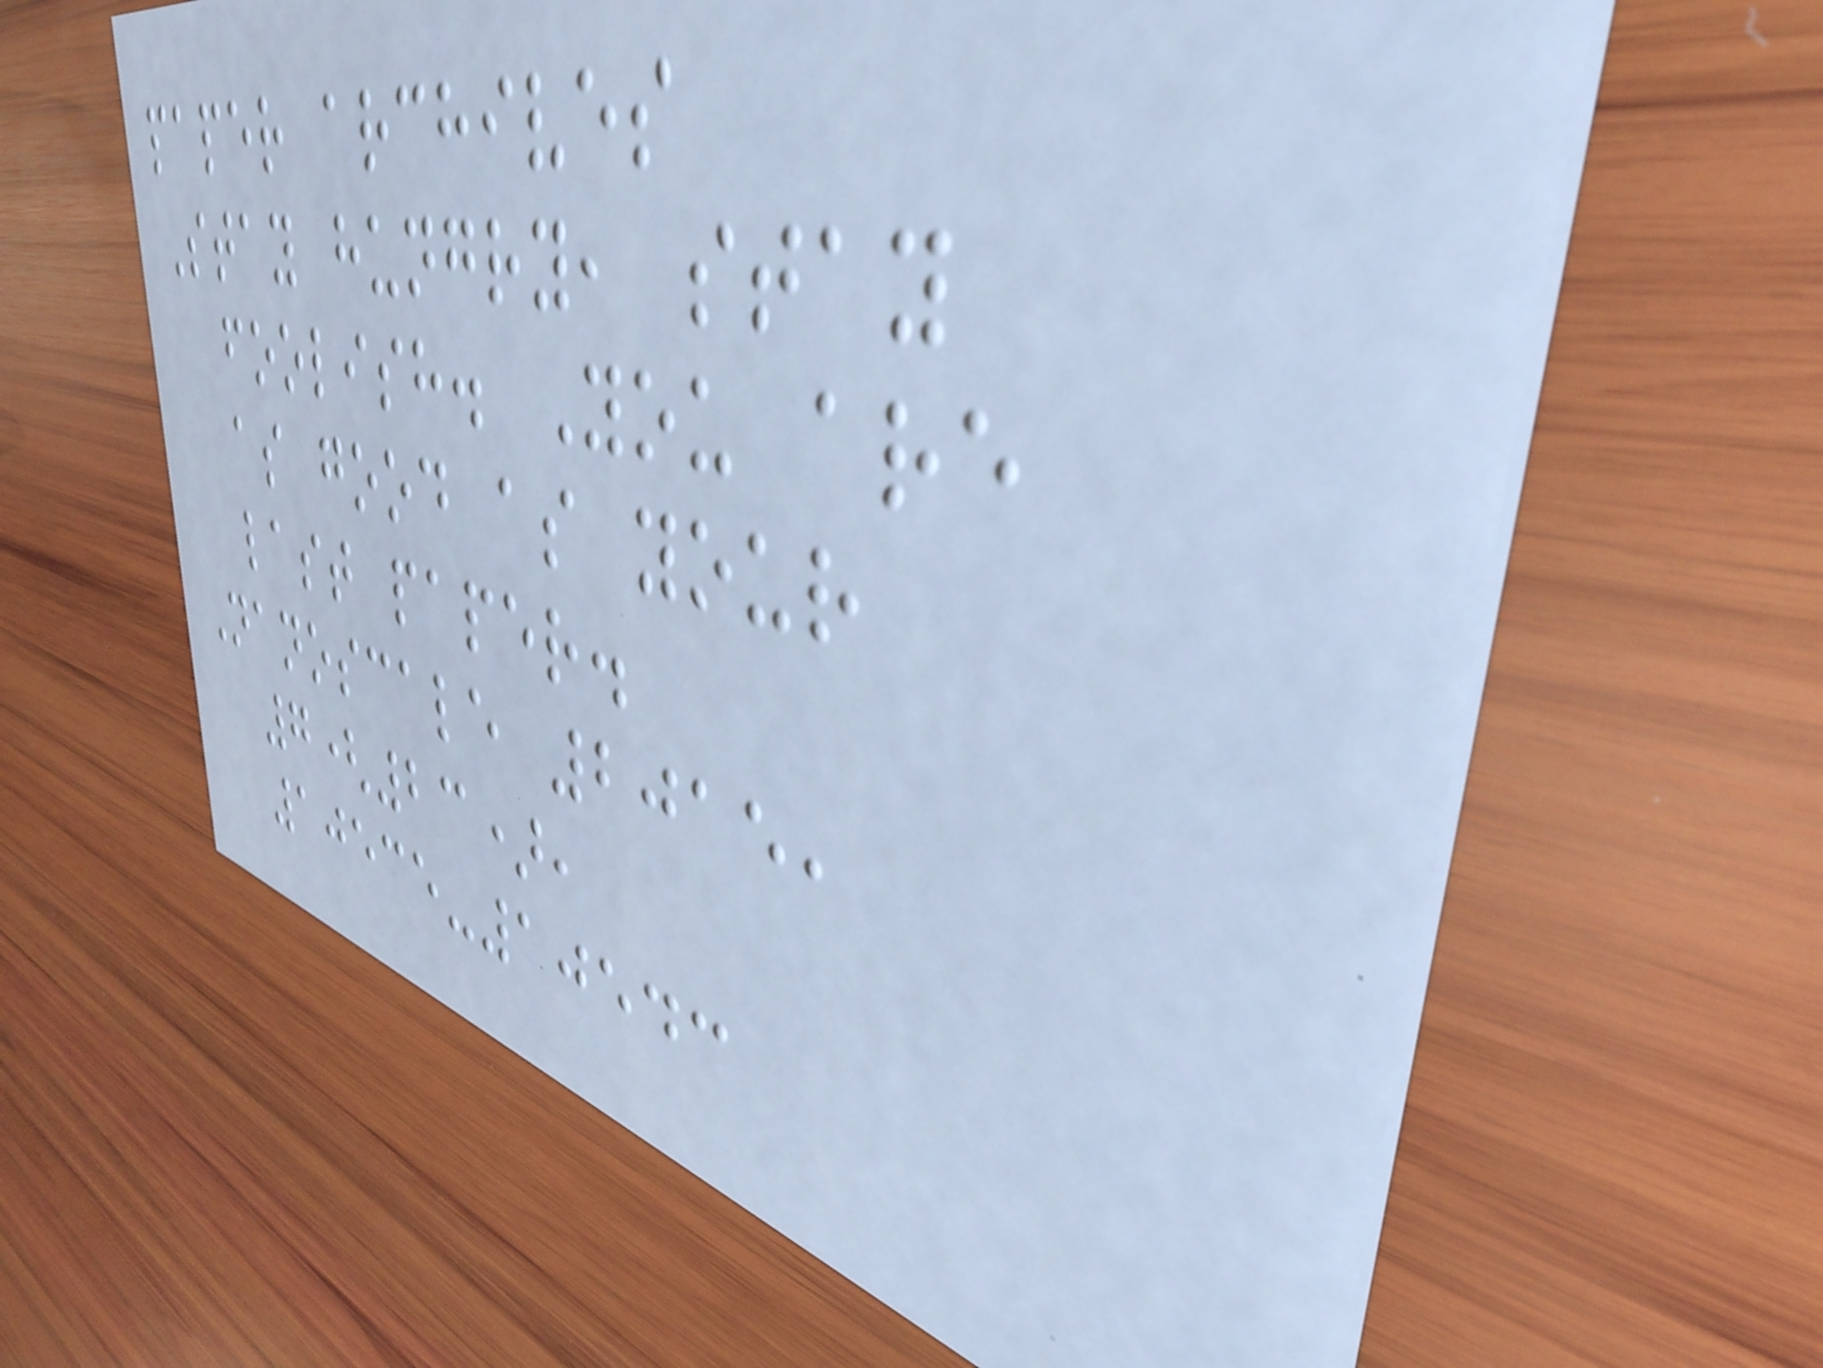paper archives
Stay hungry, stay
foolish. You are
as good as your
last paper.
Nanoscale 2015,
7(23),
10535-10543
